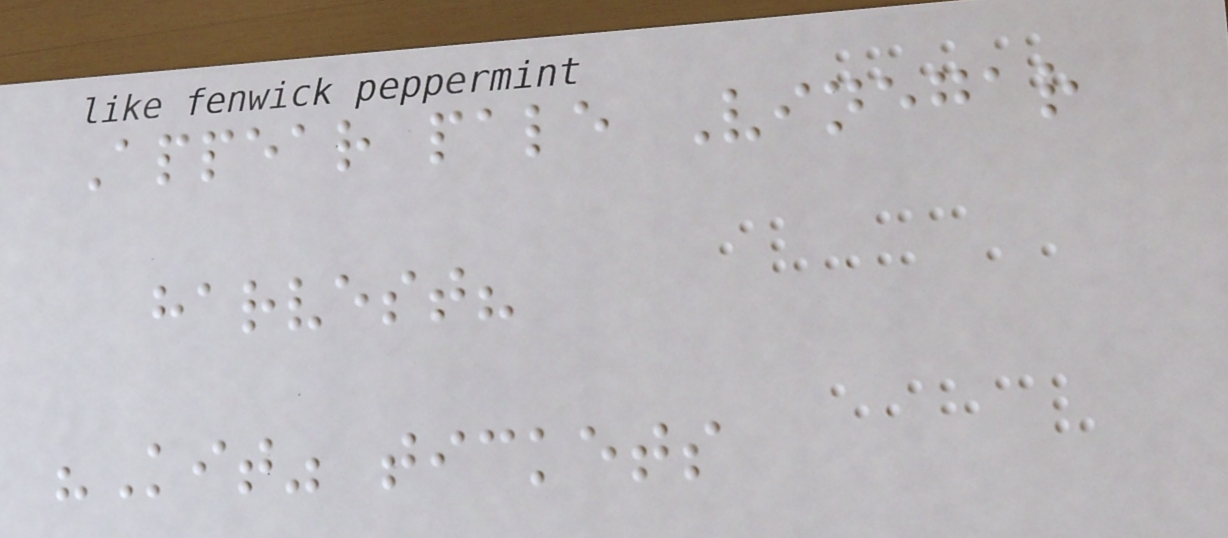Appear pale Vinegar
harvest?
"Kit" tickets
